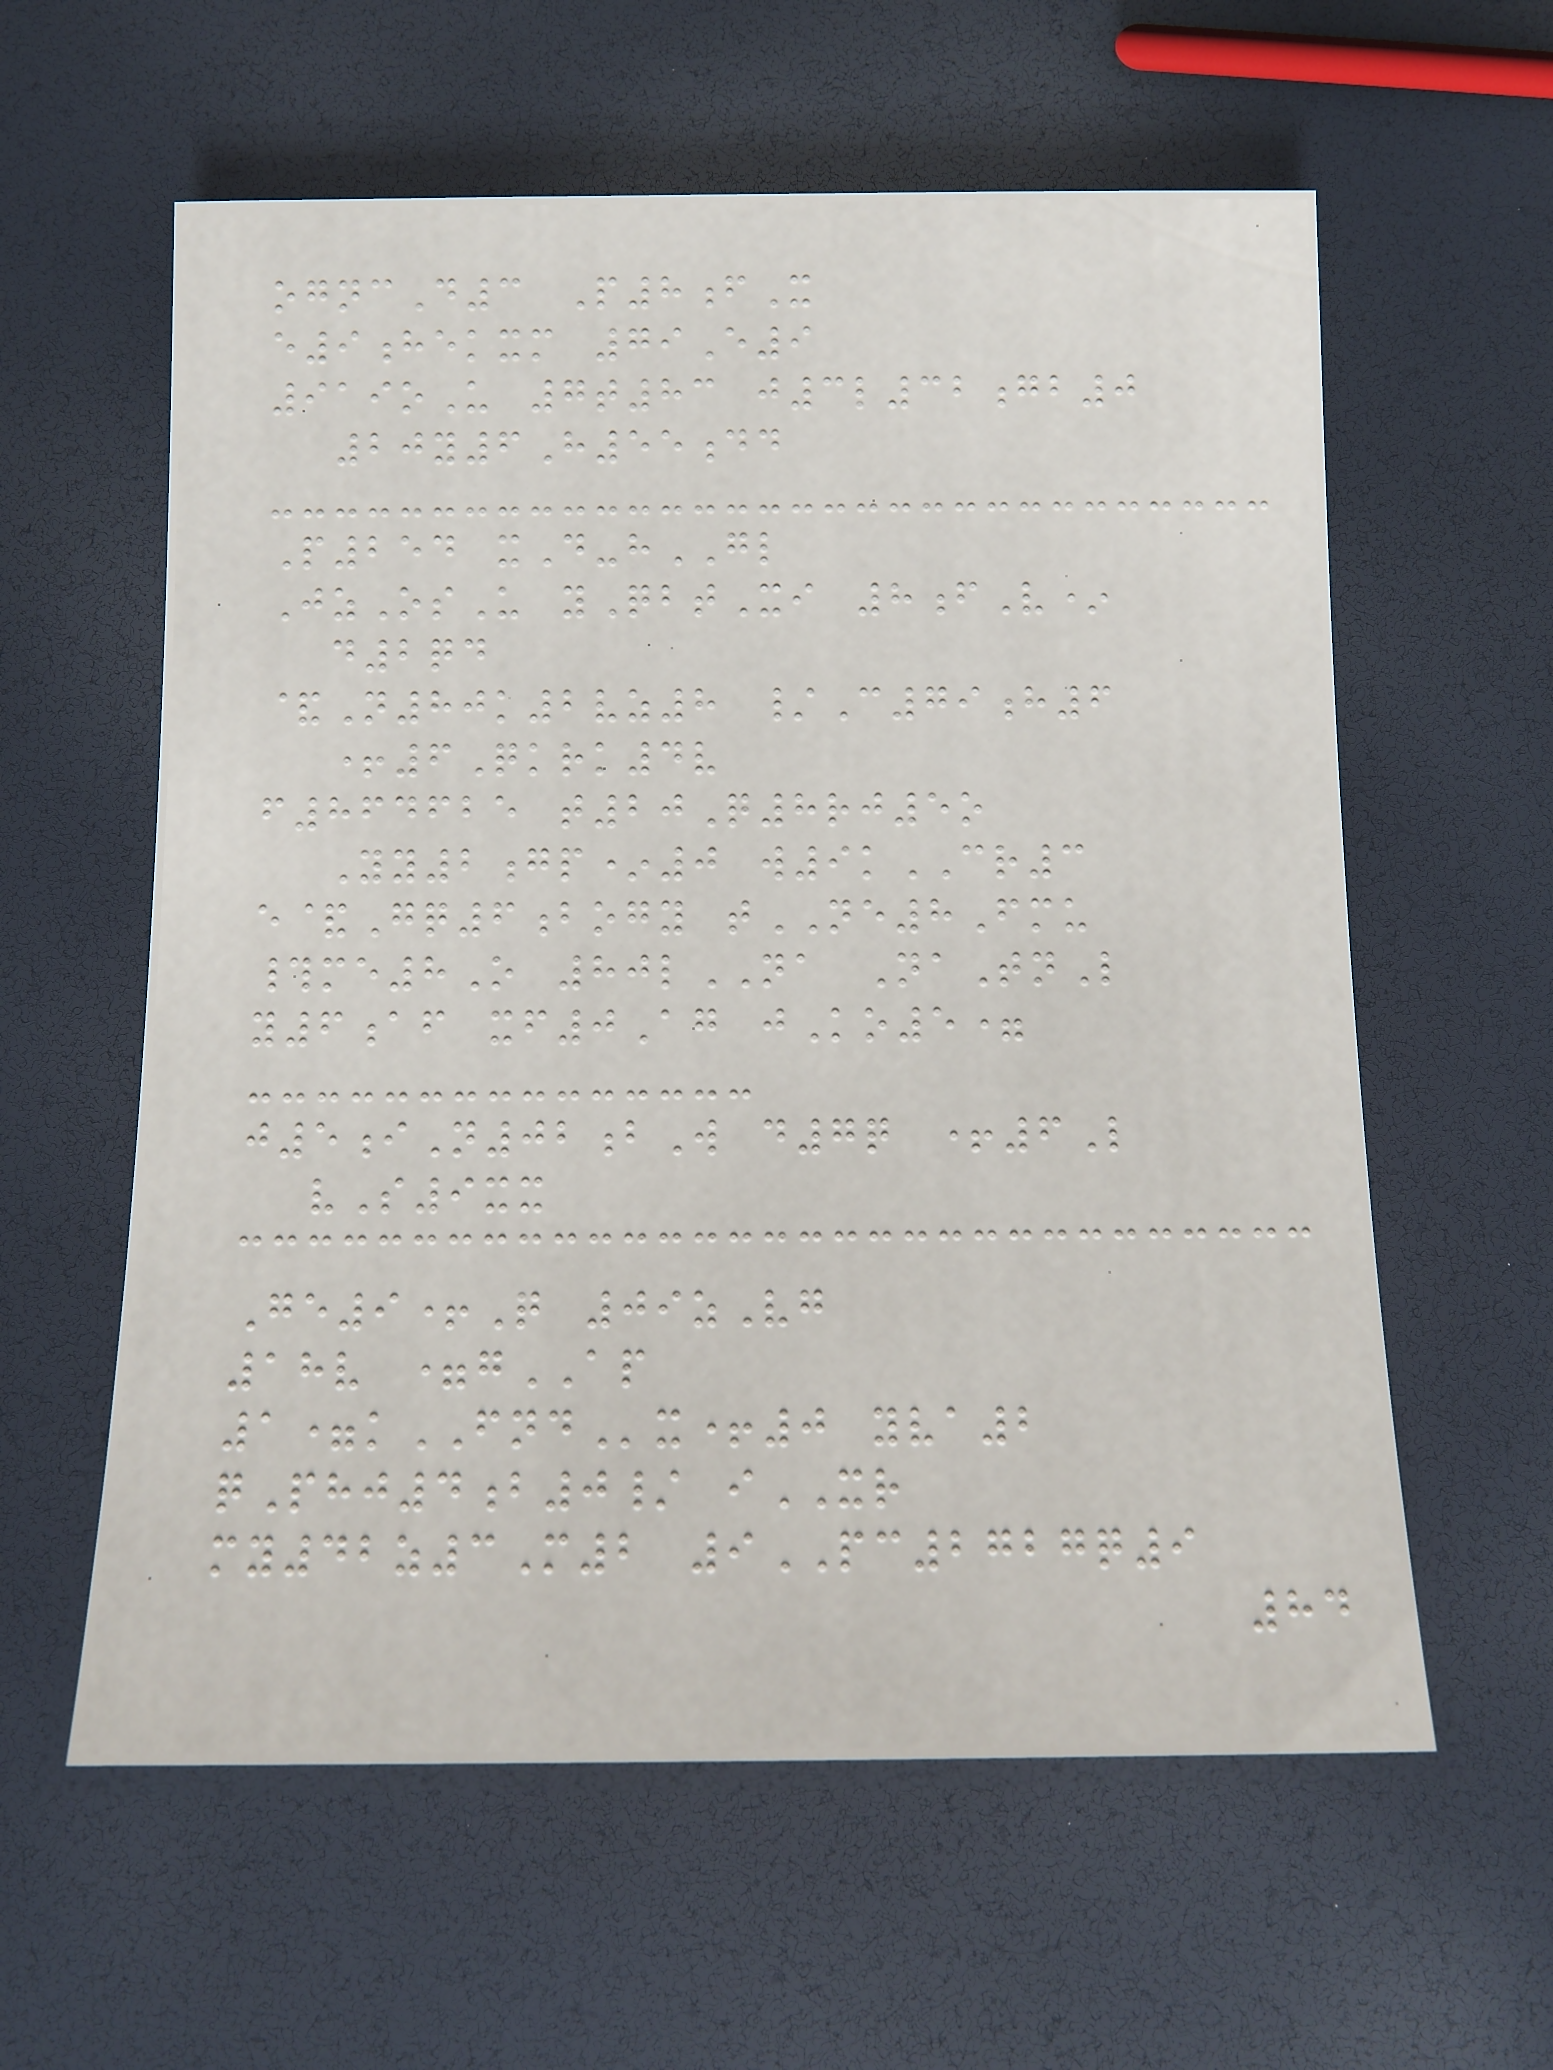ogncD3 P8fX
e9hekxm 79E9
919oU 7t83 j3l32gb0
20y6H55dd
P254 xD-hGL
JzOsU yQbtXi 8fV*
d2qd
&N80k2vz8 /C79h6
+6Qkrk4v
f864625 t20Q8rj5o
Yy2gp*0 w9kCR3
e&Gq6bogy tNE8Fmu
#me8O 80lNA NaTnL
y6af xf0Ag jKo5=
j5iN02bW d7q +6L
vS9xx
Ge9+Q 09zVg
18v =gAP
1=kFNDx+0 yva2
qPhj4b0/ iXR
my42z3M2 9PC2727q9
84
